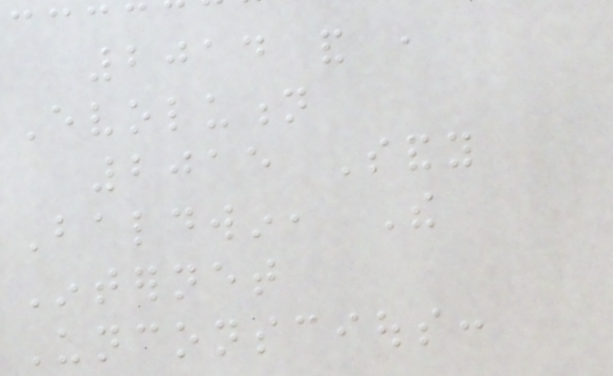2014 and ,
Evolution
2015 Sandy
Baldwin, The
Internet
Unconscious:
